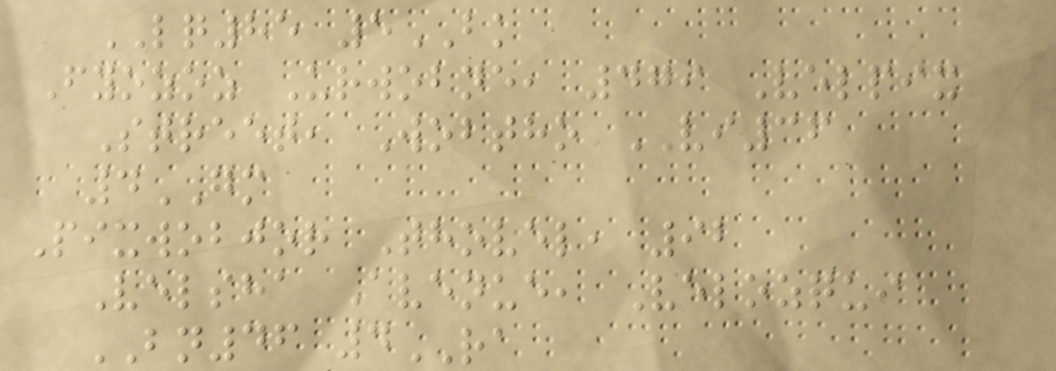LQ85 5BK
Fyozoz Urwobne, 479 Velpix
Street, Wobtho VI36
4GM
Pixwobjor Thovel, 92
Velsha Avenue, Velozqui
BN46 4RA
